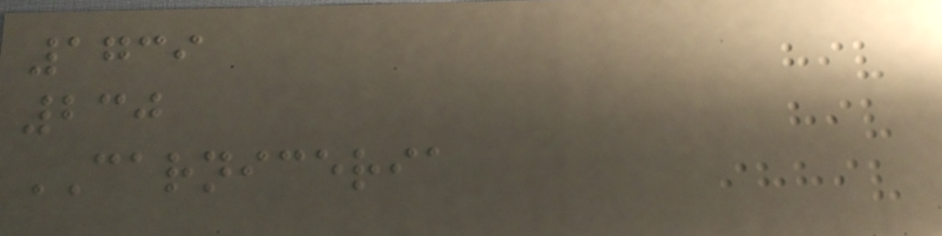1739
230
CARNICERIA
